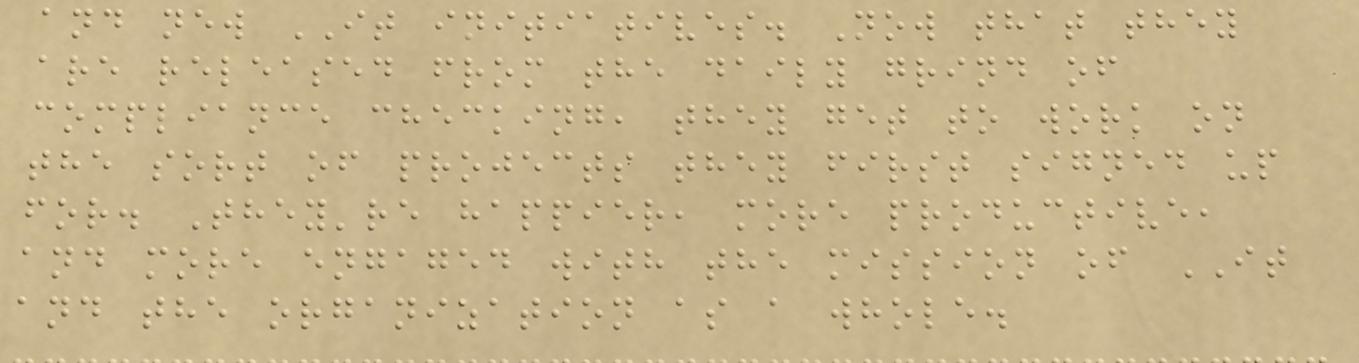and new IT initiatives. Now that they
are released from the daily grind of
compliance checking, they get to work on
the sort of projects they first signed up
for. They're happier, more productive,
and more engaged with the mission of IT
and the organization as a whole.
